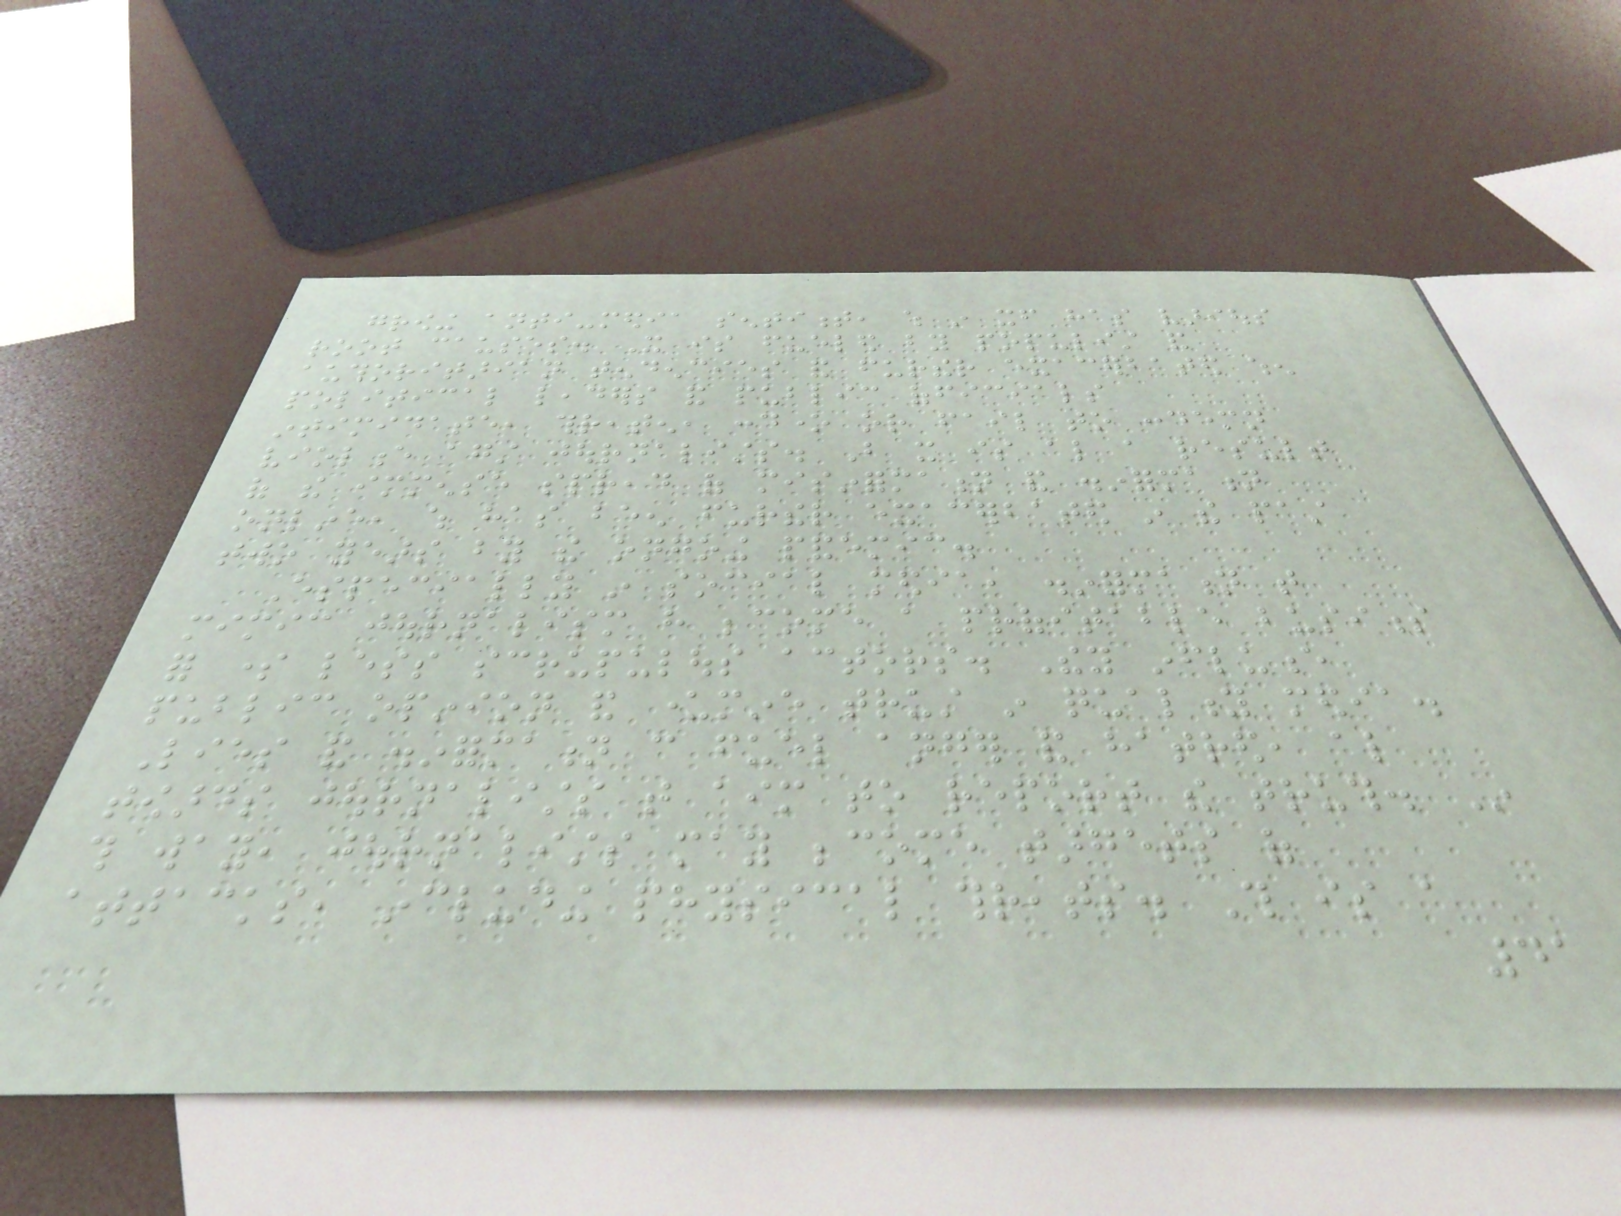growing anti-media sentiment, which in itself has various
root causes. It is fueled by populist and
authoritarian tendencies and further exacerbated when
political leaders and public officials
intimidate, threaten, condone or fail to condemn
violence against journalists. But it is also a result
of the immense spread of misinformation and disinformation
online, which has been further exacerbated in the past
two years by the ongoing pandemic.
Especially in social media, disinformation that
mimic journalism have become a profitable business
for some less scrupulous actors. They influence
public opinion and undermine trust in quality media.
Lies and disinformation can fuel anger and hatred, also
towards journalists that aim to report the truth. In
this way, journalists may become targets of
attacks, including physical threats. This is a
41
